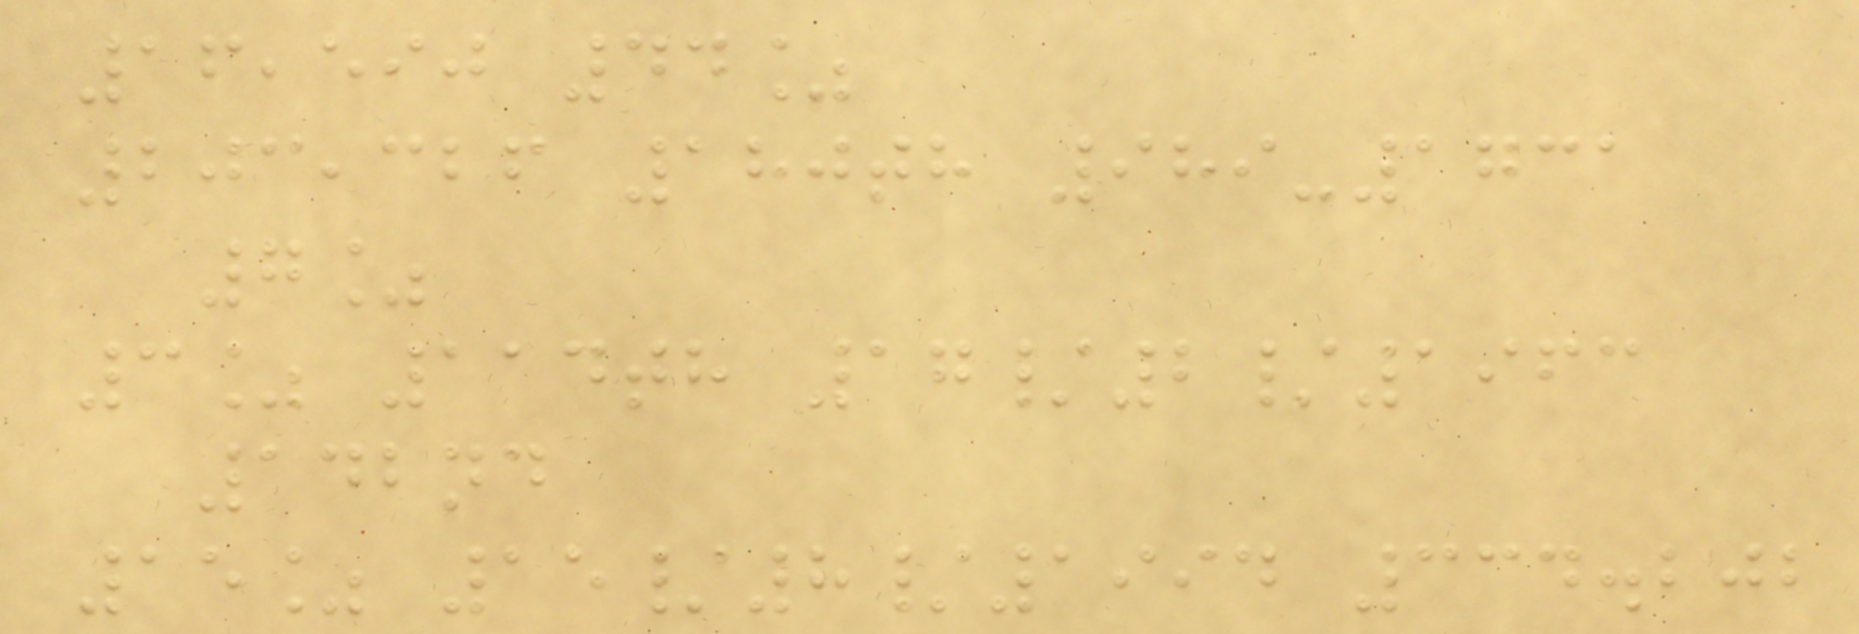16,590 44%
203,326 180th 989-1731
7%
3% 114th 17/2/1963
142nd
15% 15/8/1994 334.202
